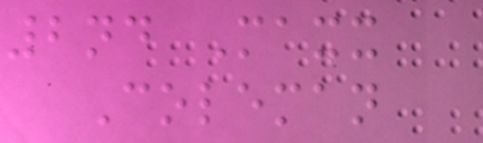2nd Maxx
Coleman
